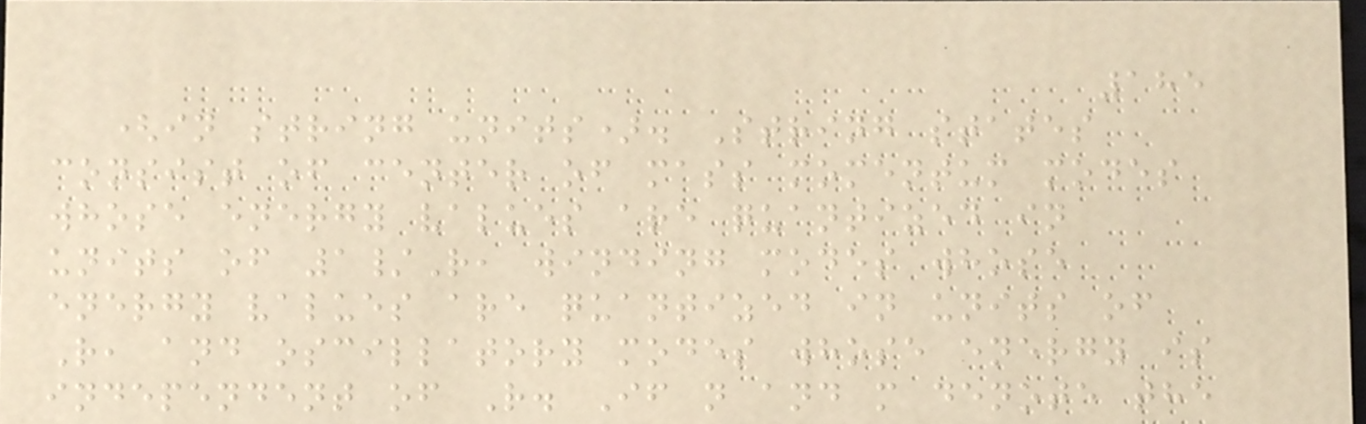185
(in string units). String states
consist of center of mass momentum modes
whose energy values are quantized in
units of 1/R, winding modes whose
energy values are quantized in units of
R, and oscillatory modes whose energy is
independent of R. If n and m denote the
